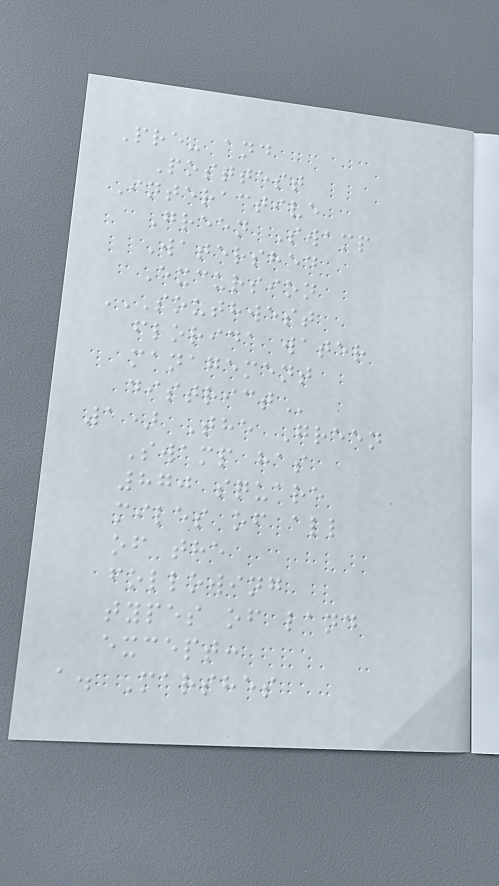Pre- and
Posttest
Interactive
Green Swamp
Watershed
Excursion
SOUTHWEST
FLORIDA WATER
MANAGEMENT
DISTRICT
1) The Green
Swamp has
870 square
miles of all
of the
following
types of land
except:
a. Marshes
